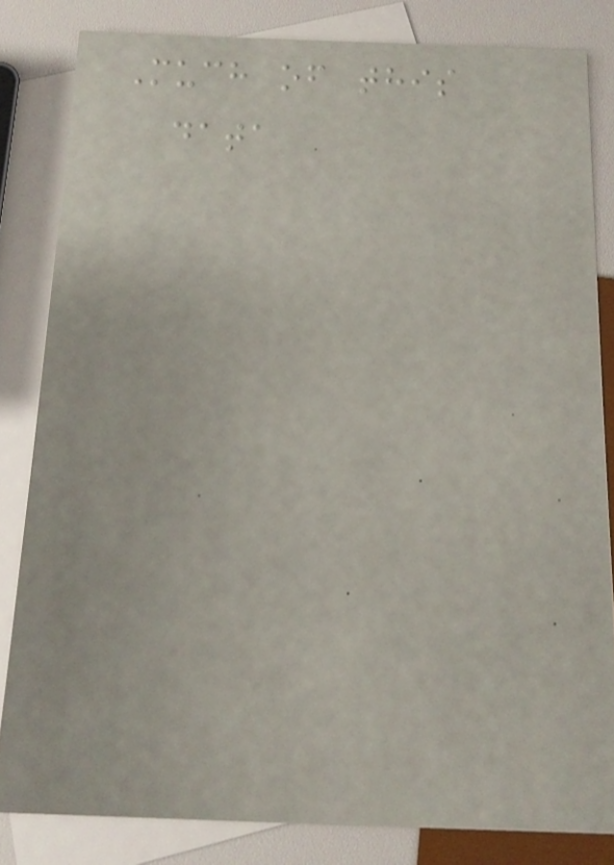Much of this
data
